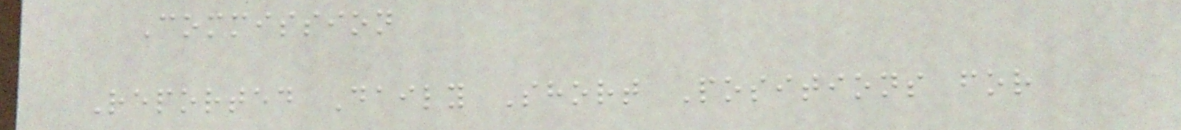Commission
Reported Daily Short Positions for
